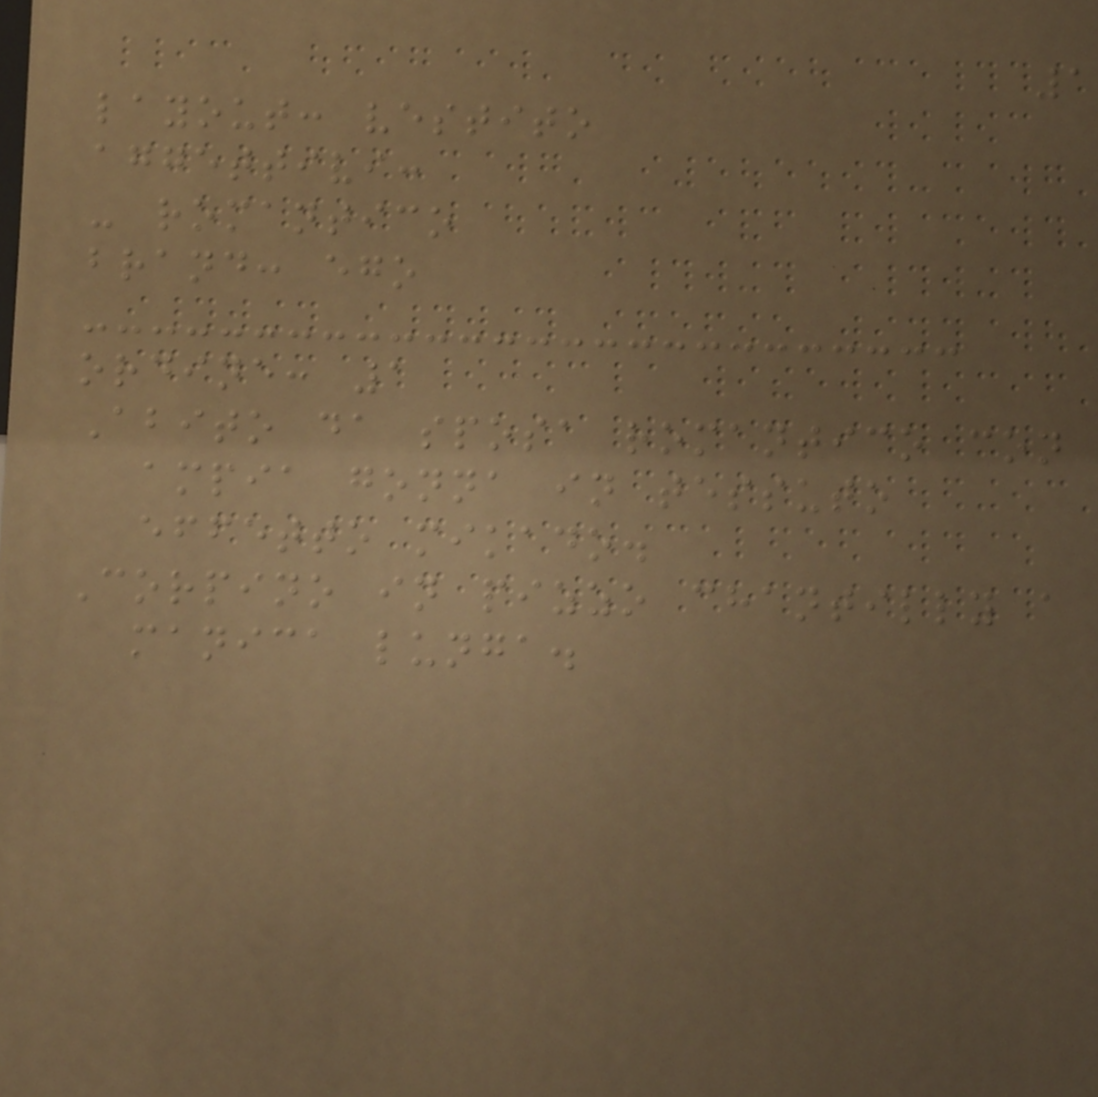1
layout: vestito
aggettivi:
- romantico
brand: ego
ordine: 1
Abito da sposa romantico con
ampia gonna in tessuto
effetto mikado.
Corpino in pizzo chantilly a
manica lunga.
